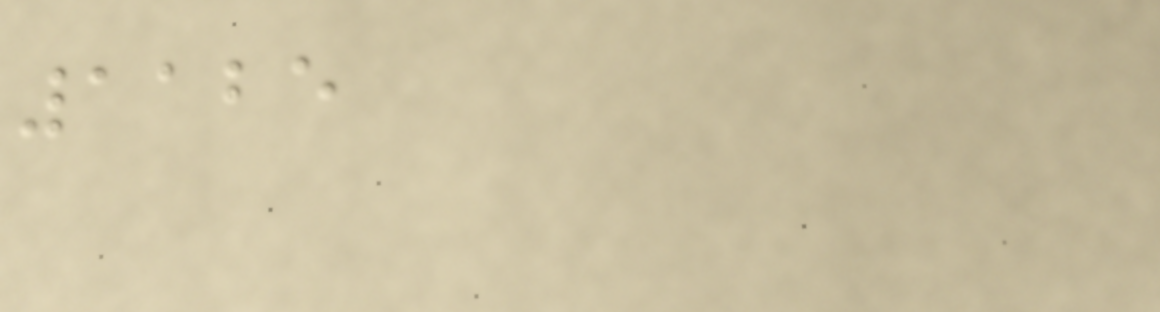1125
